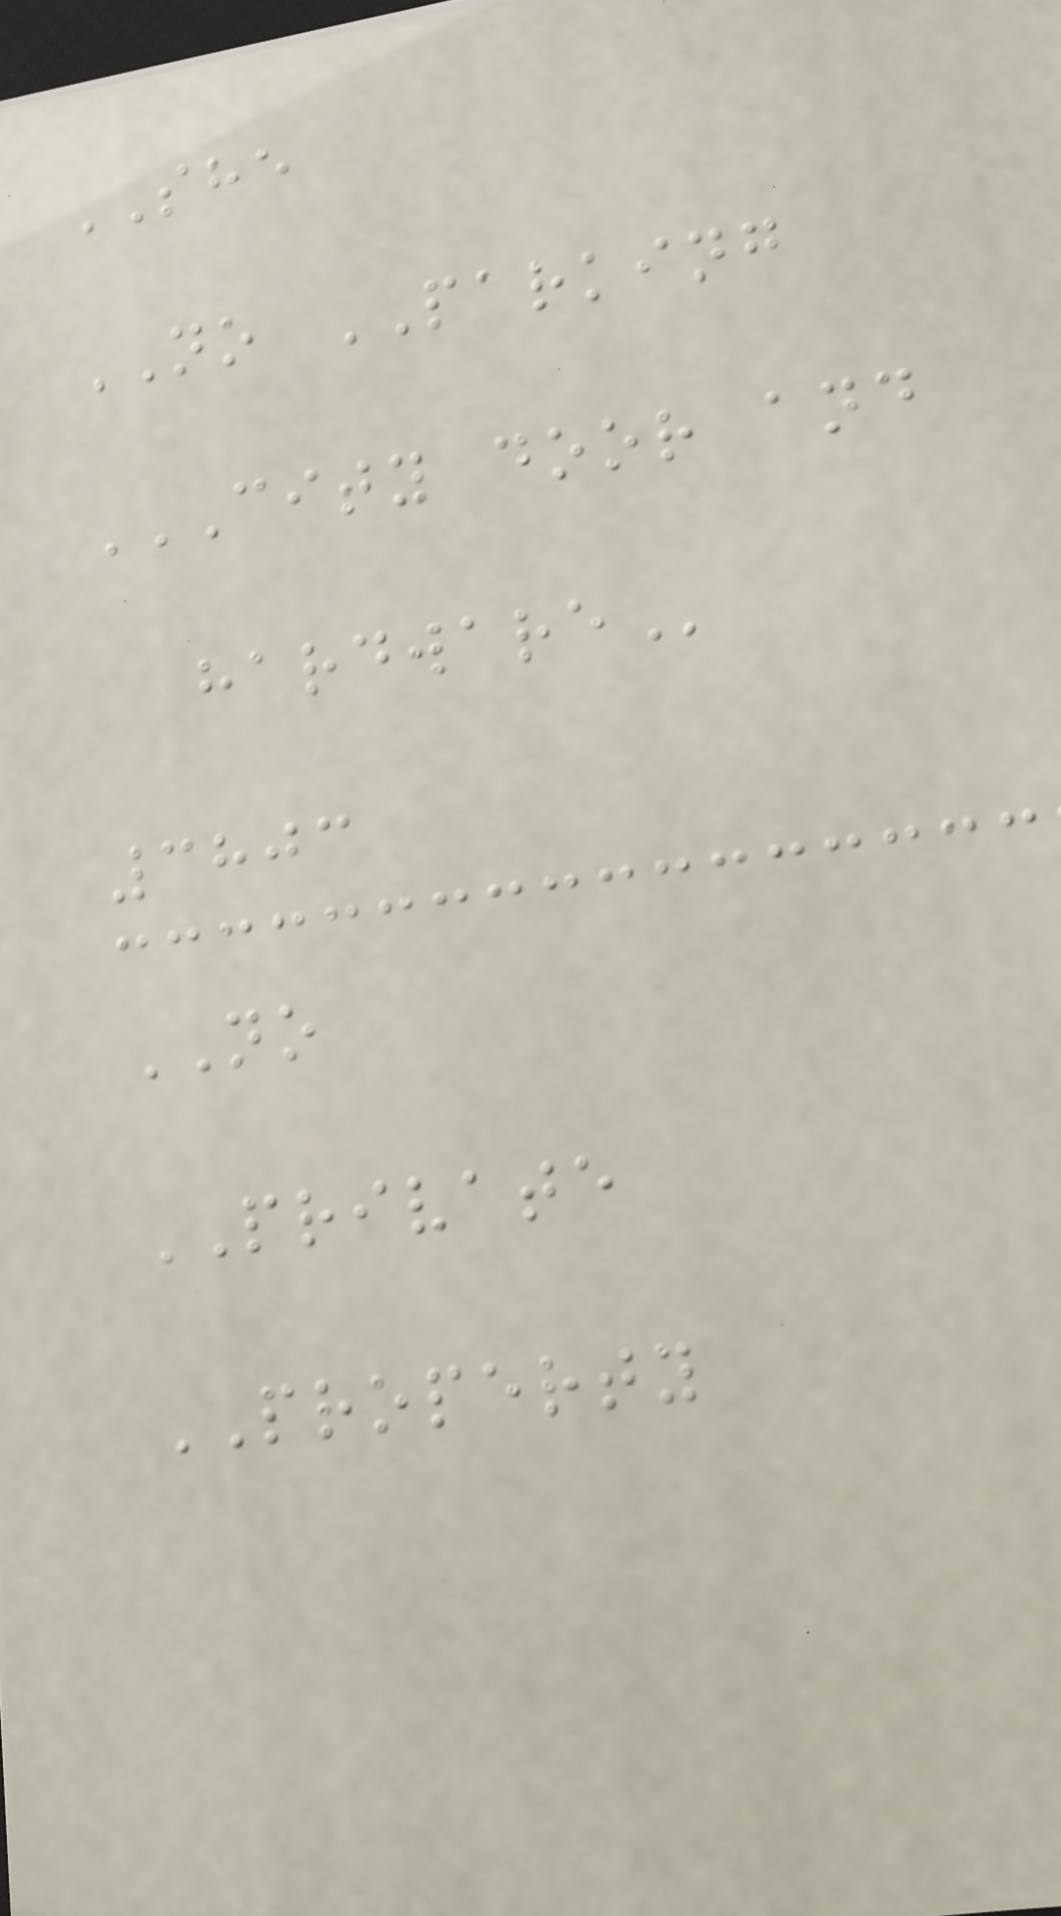SHE
NO PARKING
CITY DOOR AND
HARDWARE
3803
NO
PRIVATE
PROPERTY
